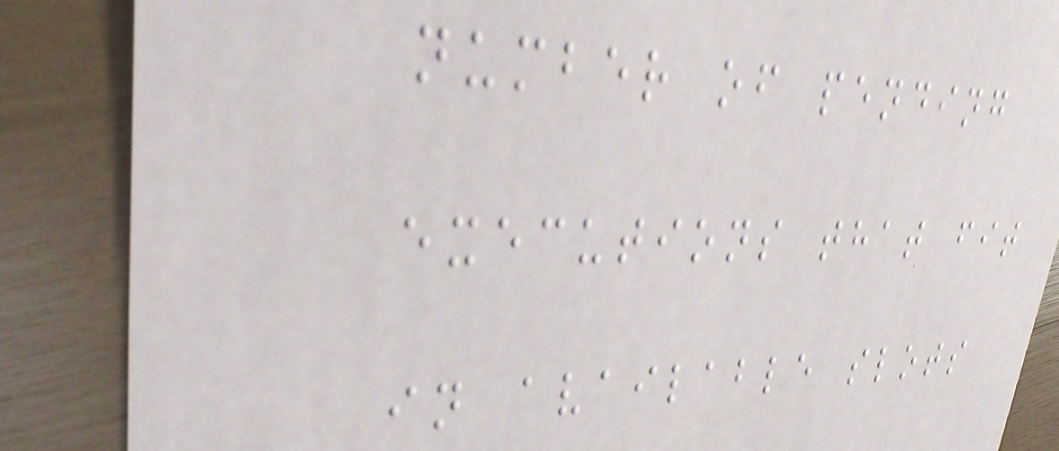number of pending
executions that fit
in available slots
